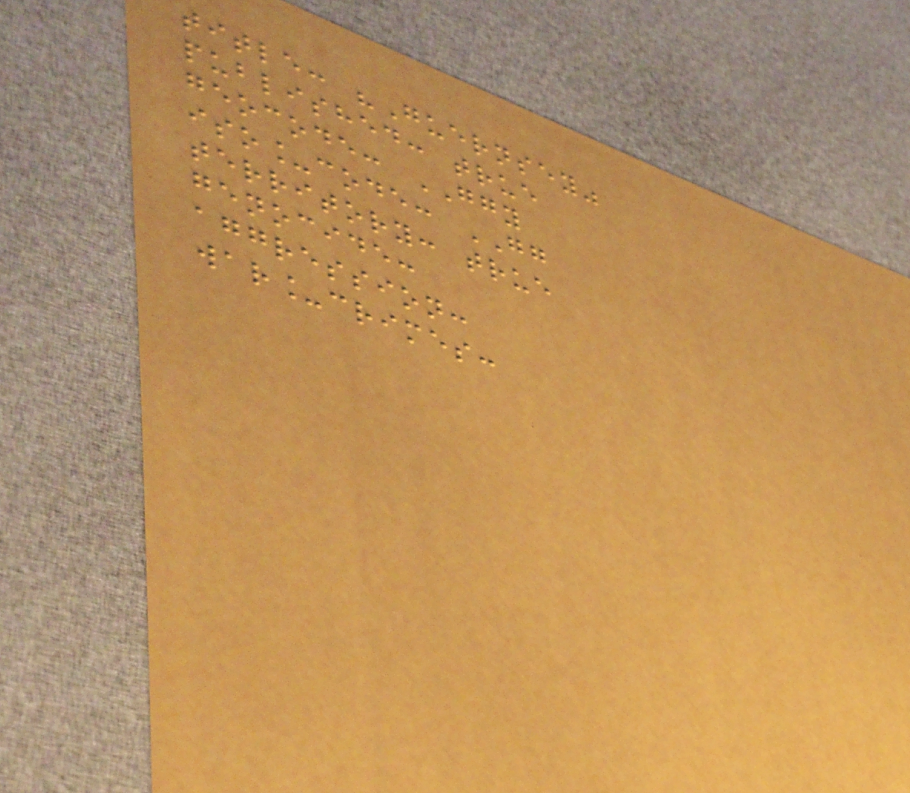title: "Guernsey"
published: true
geocode: GGY
iso_code: GG
territory: true
genocide:
aggression:
war_crimes:
